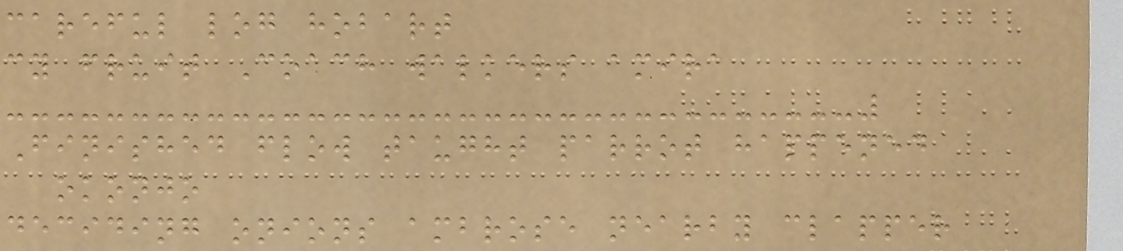careful log hobart
cy fruit Coach walkers amira
Finished flow taught parrot happened
okonjo
deciding onions ambrose nearby clapper
